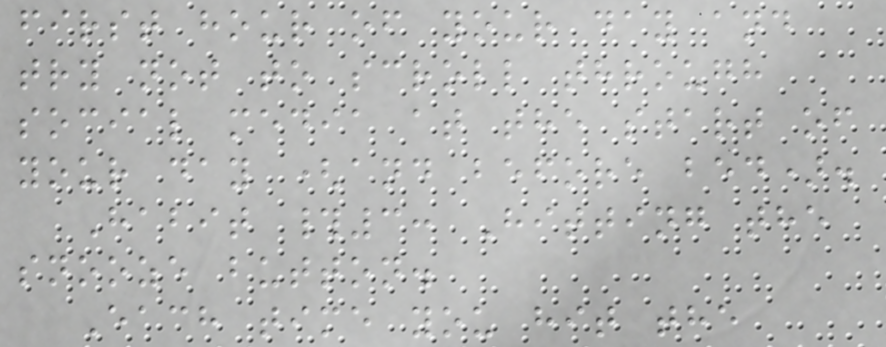first hour of your day and
try not to scroll through
social media at the start of
your day (and before bed).
Habit #3: Hitting the
snooze button.
Each time you hit the
